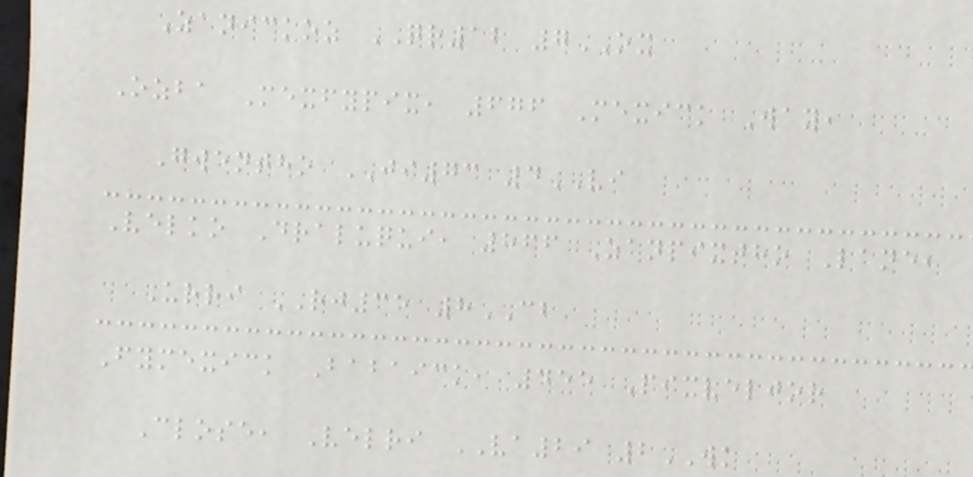Zanickoz QR12 7OX
Ozba Mexfypix, 676 Mexick Way,
Gwentho JI73 4VI
Velko Draluqui, 866 Zanpixtho Lane,
Urri RJ35 8CB
Fymexick Babaick, 455 Pixveljor
Close, Velri VA29 2WK
